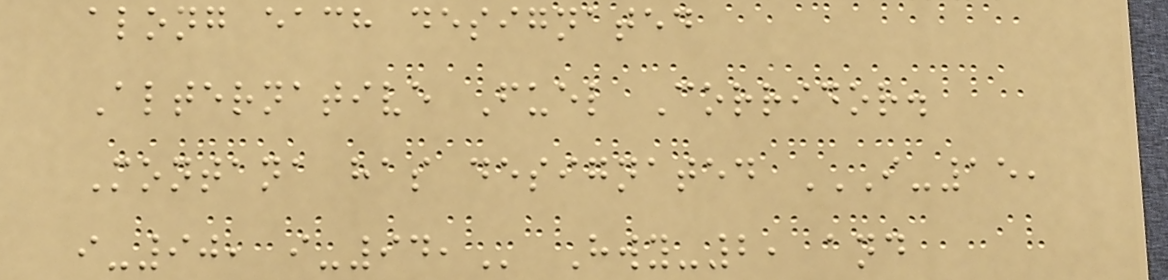along each designated
Alternative Fuel Corridor.
Montana has designated I-15,
I-90, I-94, Hwy-2, and
